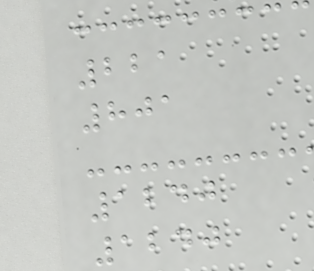221
801
1240
1240
